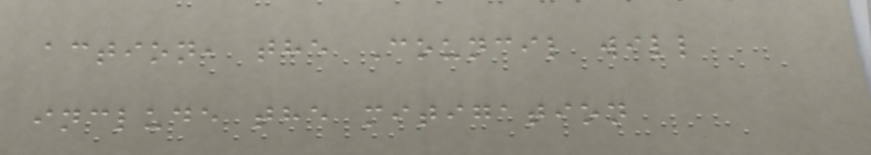action, the Council will
include the mitigation
